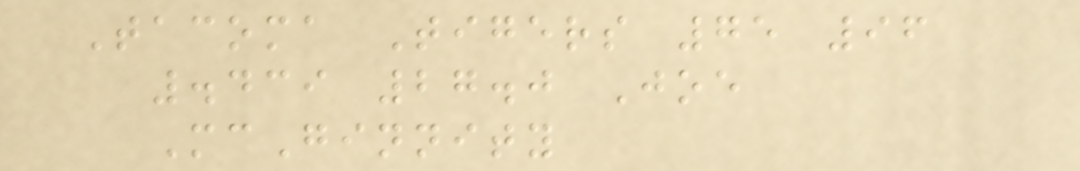Tacoma Tigers 75 96
.439 27.0 Joe
McGinnity
